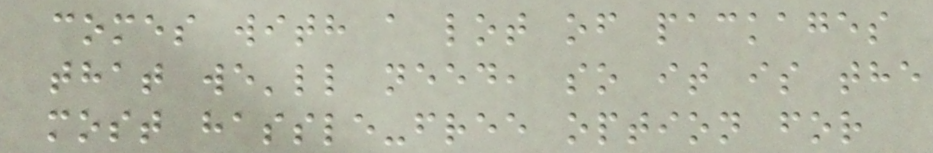comes with a lot of packages
that we'll need, so it is the
most hassle-free option for
